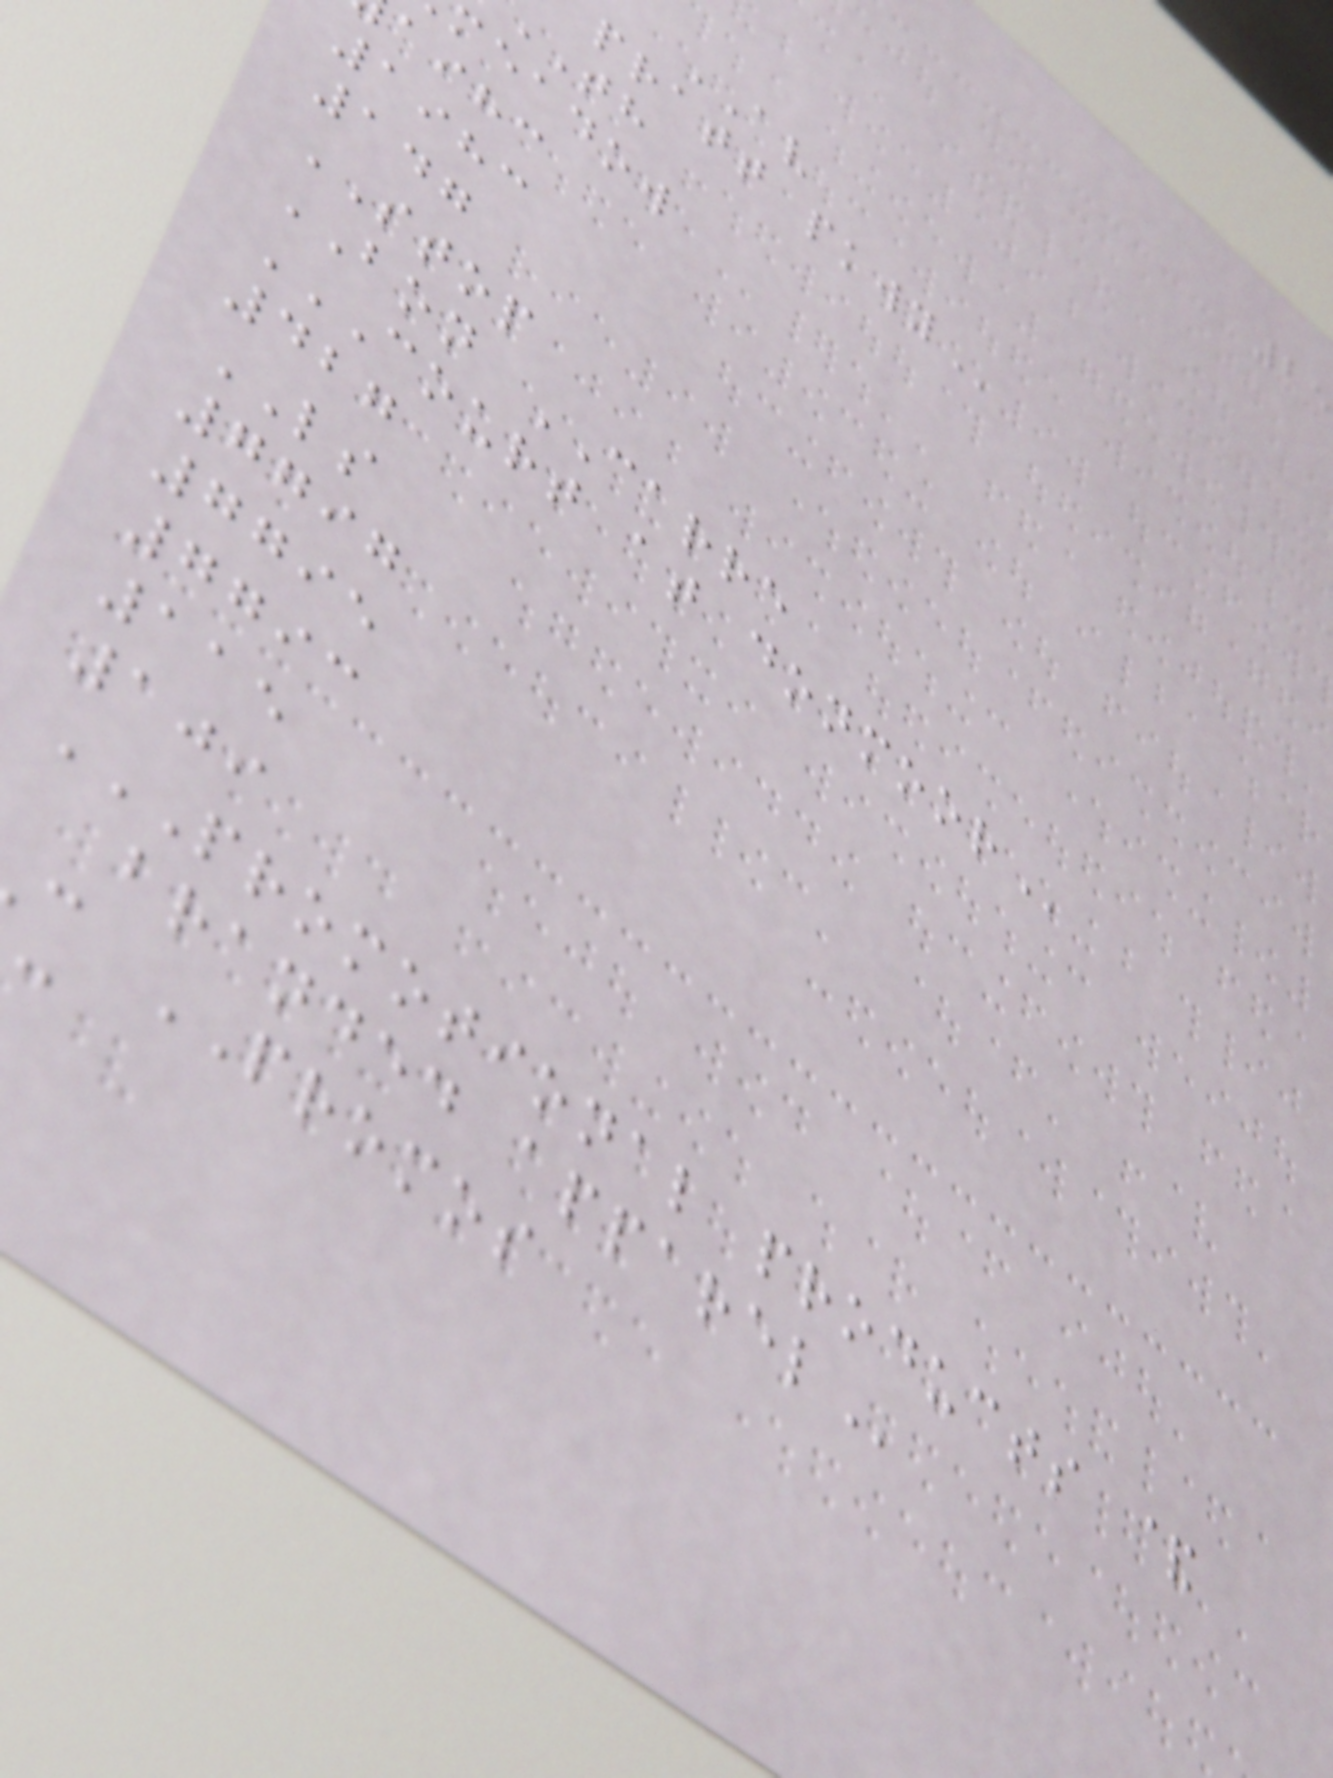AV
pratt
meadow
aihc
1983
147
STOP
BON CARRE
COURT AT DONMOOR
427
LS
7797
7795
7793
115
109
PROMOTIONAL PRODUCTS &
branded
c PROMOS
